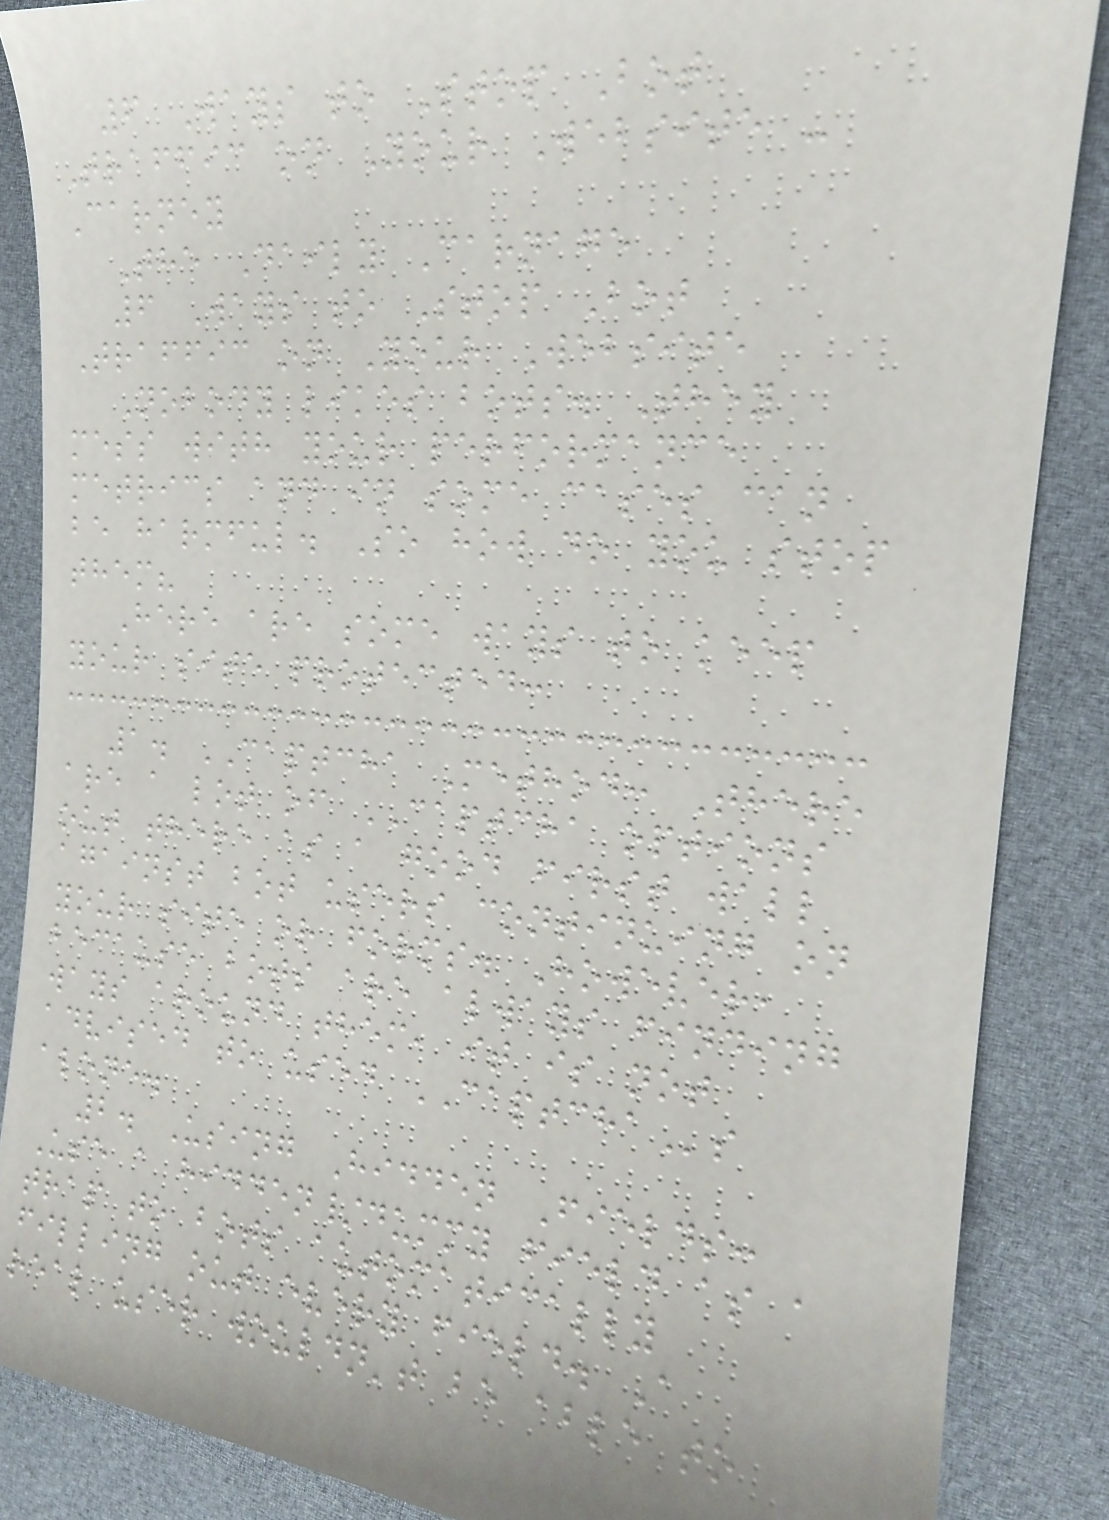6 Ways to Stop Bot
Traffic on Your Website -
Carney
The Daily Carnage
6 Ways to Stop Bot
Traffic on Your Website
Nobody likes bots. They
mess with your performance
metrics and in some cases can
be harmful. So how do you stop
them?
Here are some ways to keep
your site protected:
1. CAPTCHA Method: There
are a lot of CAPTCHA options
out there as a good first wall
against bot users continuing on
your site or forms. However,
because bots are always finding
ways around them, it is not
advised to used CAPTCHAs
alone.
2. Using Hidden Fields:
Use a hidden/dummy field as a
trap to bots automatically
filling out every field. A
real user wouldn't be able to
